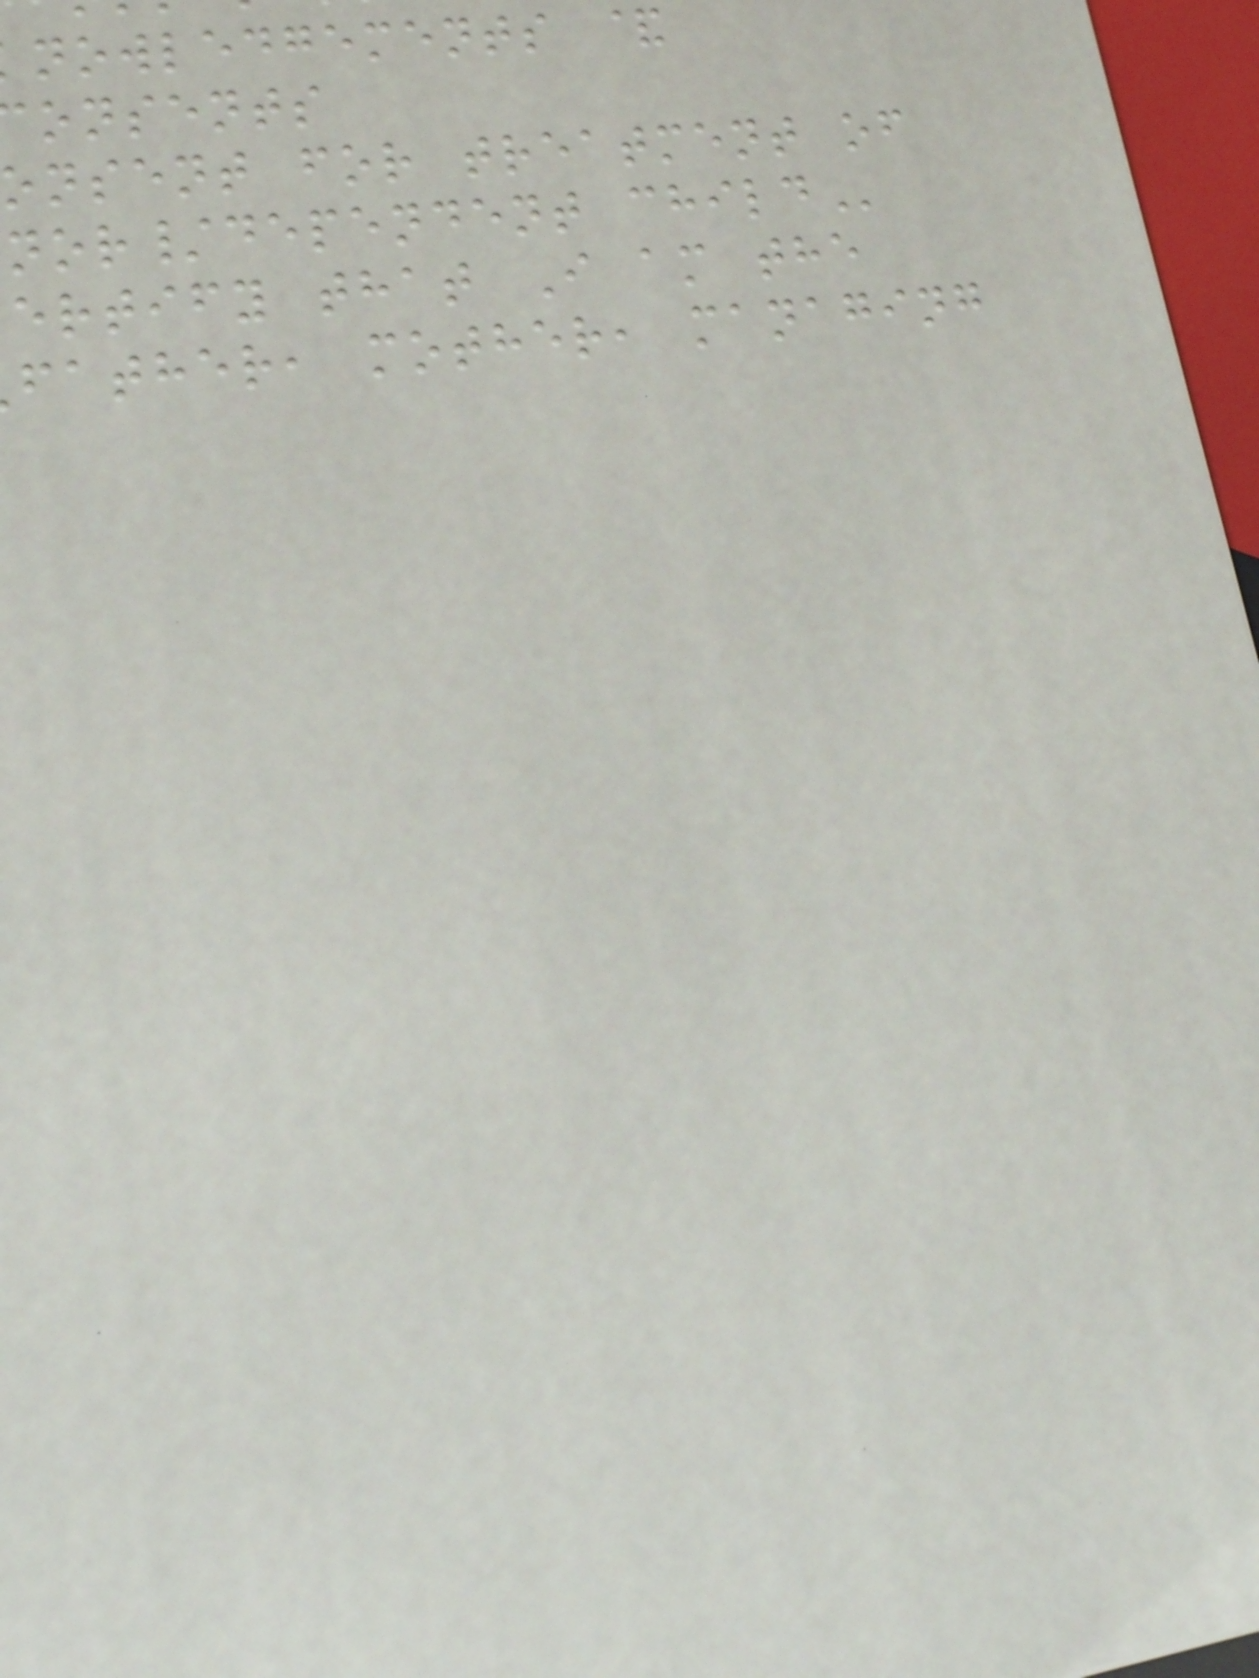nowledgements &
onsents
onsent for treatment of
nor/dependent
ertify that I am the
father, mother, managing
